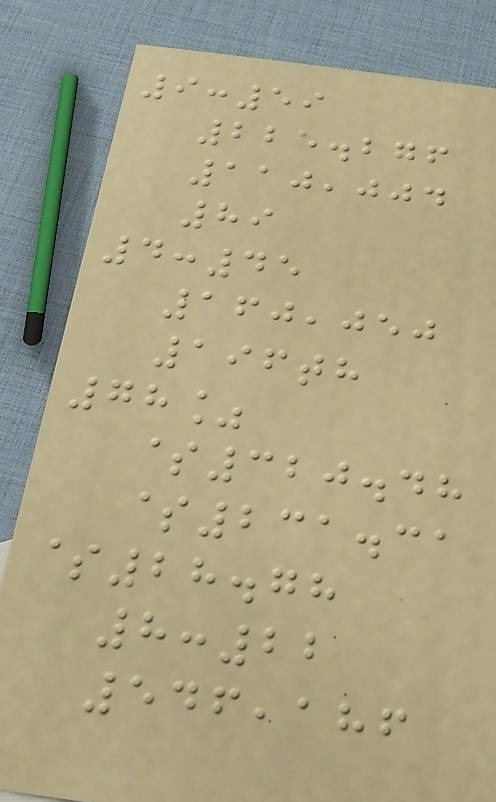9:59
225.276
110,004
89
4:45
160,050
196th
78%
$320.48
$231.31
$28.78
8:22
546,186
